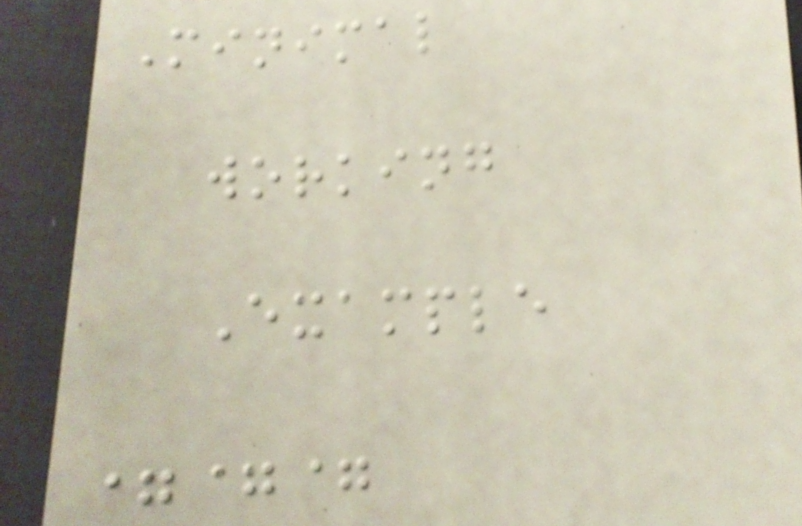Minimal
working
Example
===
